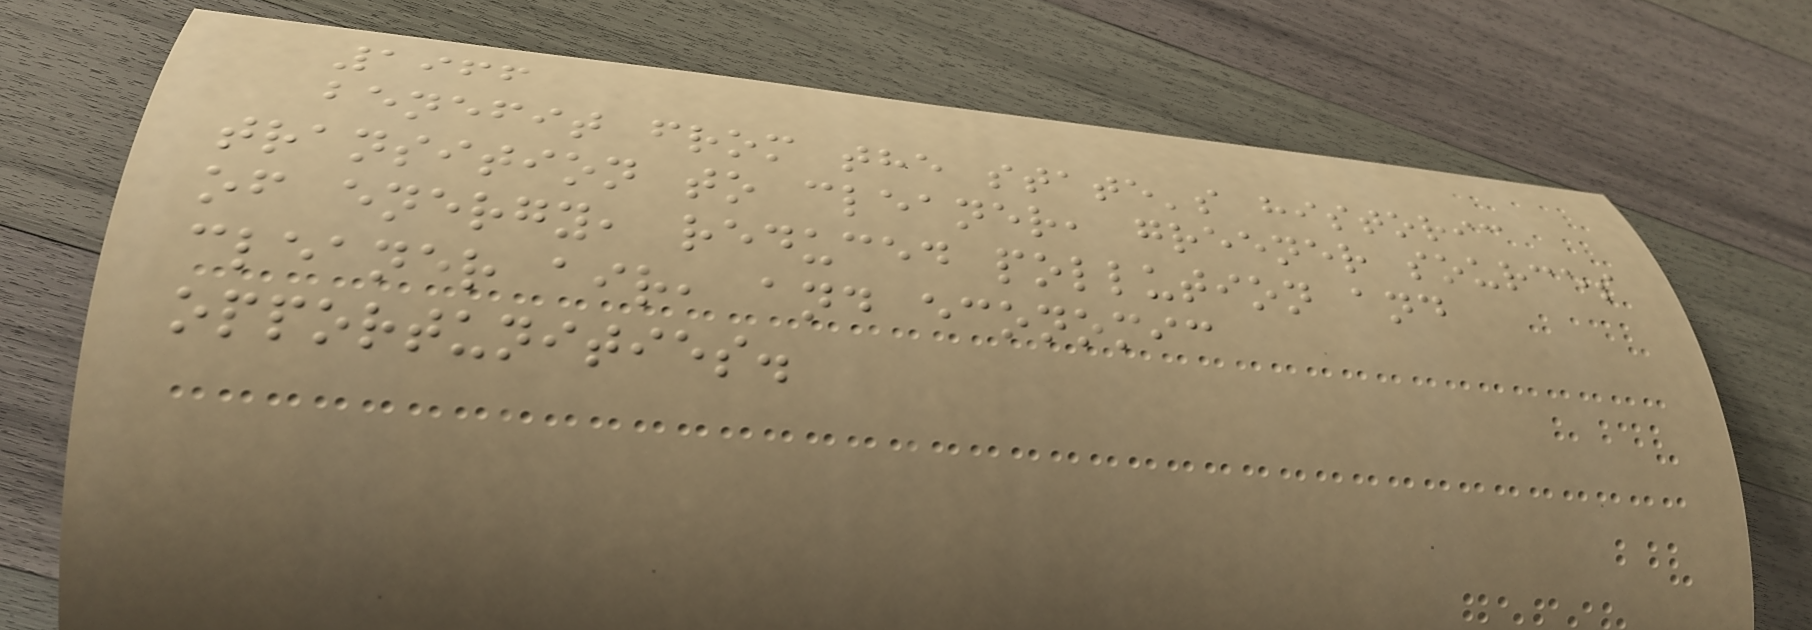1966
benefit from the state's historic
transition to cleaner, greener sources
of energy, reduced pollution and
cleaner air, and economic
opportunities.
